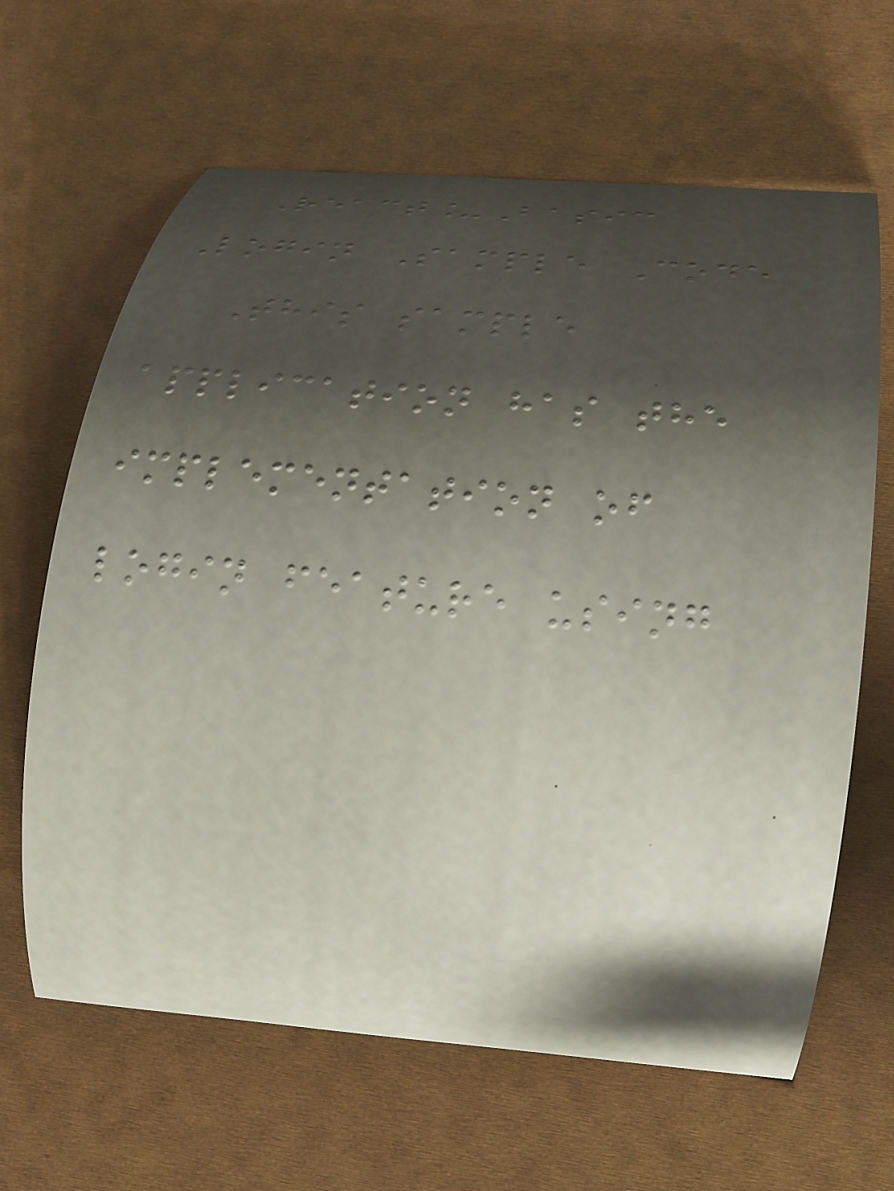React_Basic
Login Sample Code
This sample
application has the
implementation of
login feature using
